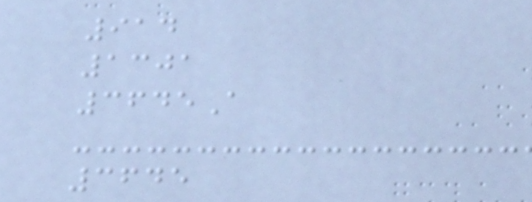914
1301
3645A
3645
